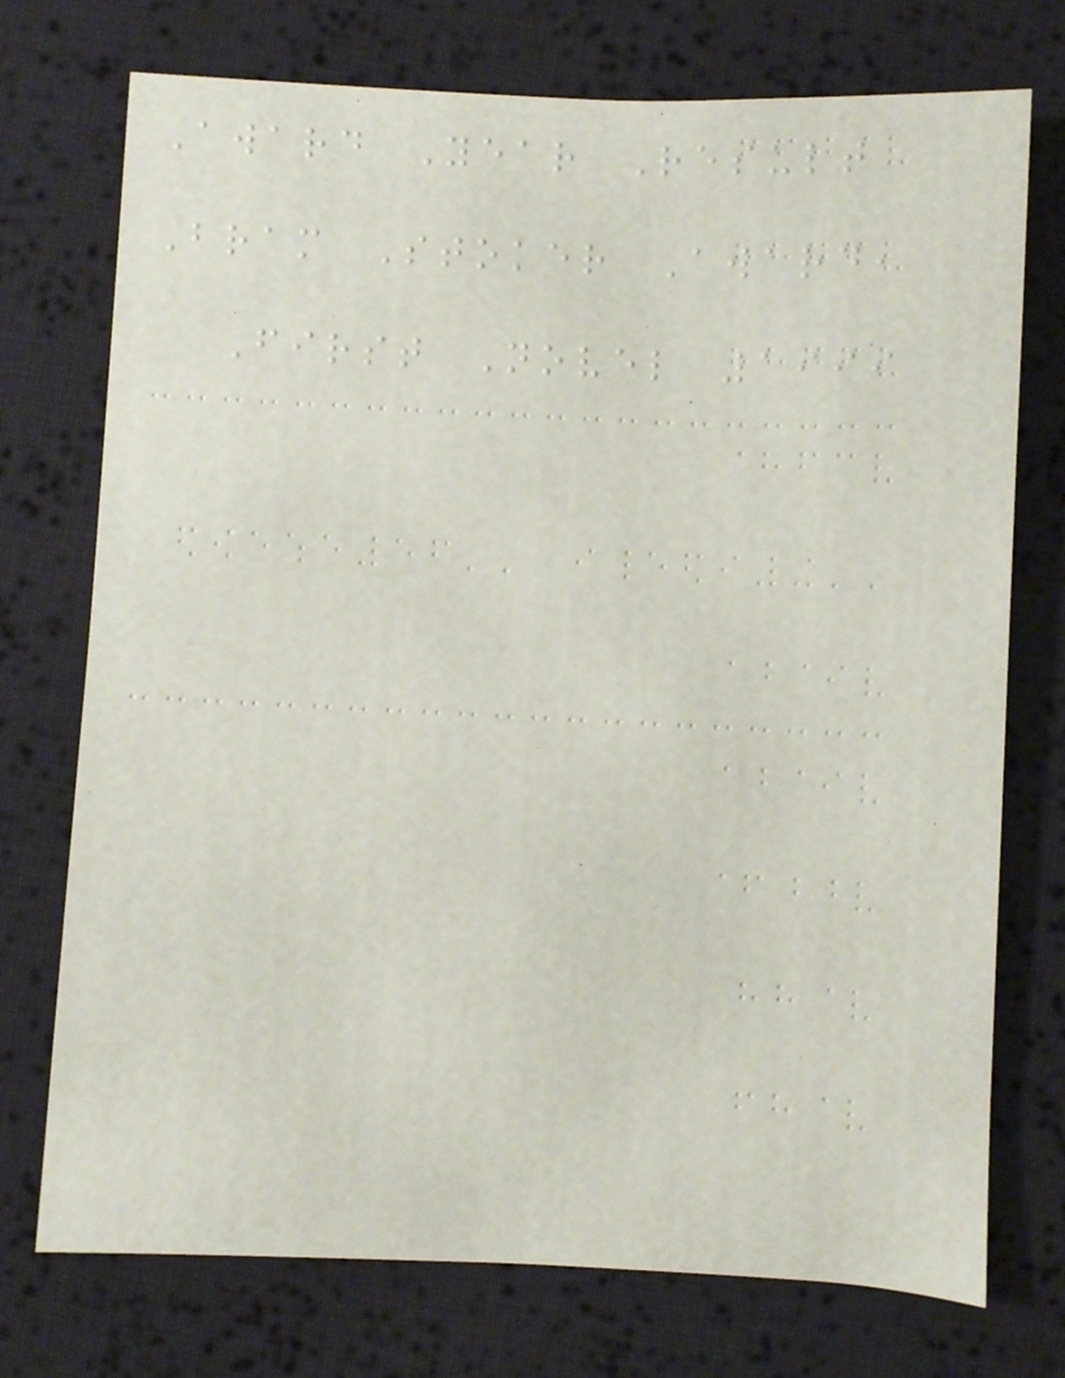Award Year Result
Bram Stoker Award,
First Novel 1999
